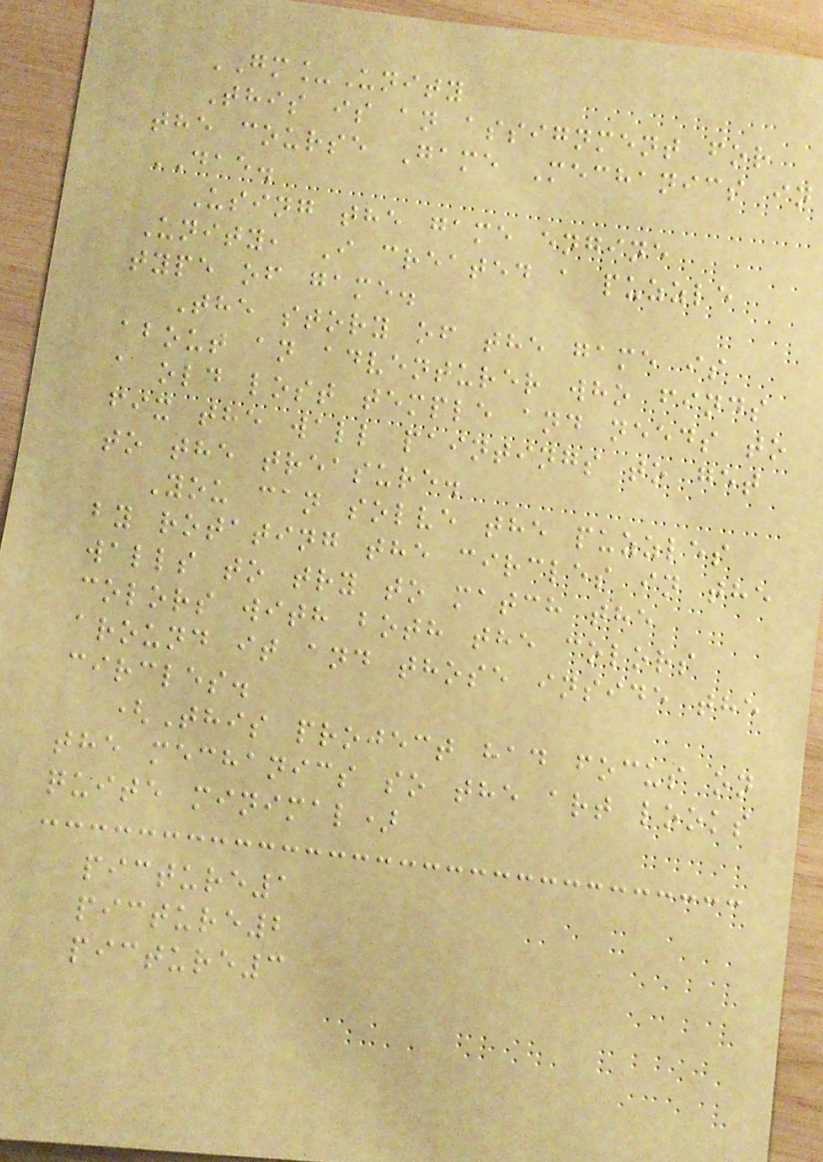GM_Unity
This is an assignment for
the course Game Mechanics in
DAE.
Using the game engine
Unity, I created a puzzle
type of game.
The story of the game is
about an adventurer who finds
a old lost temple and needs to
fix the wall paintings to get
to the treasure.
You can solve the puzzles
by rotating the circles in the
walls to try to match the
colors with both the colors
around it and those inside the
circles.
(This project had focus on
the mechanics so the art looks
quite minimal)
picture1
picture2
picture3
